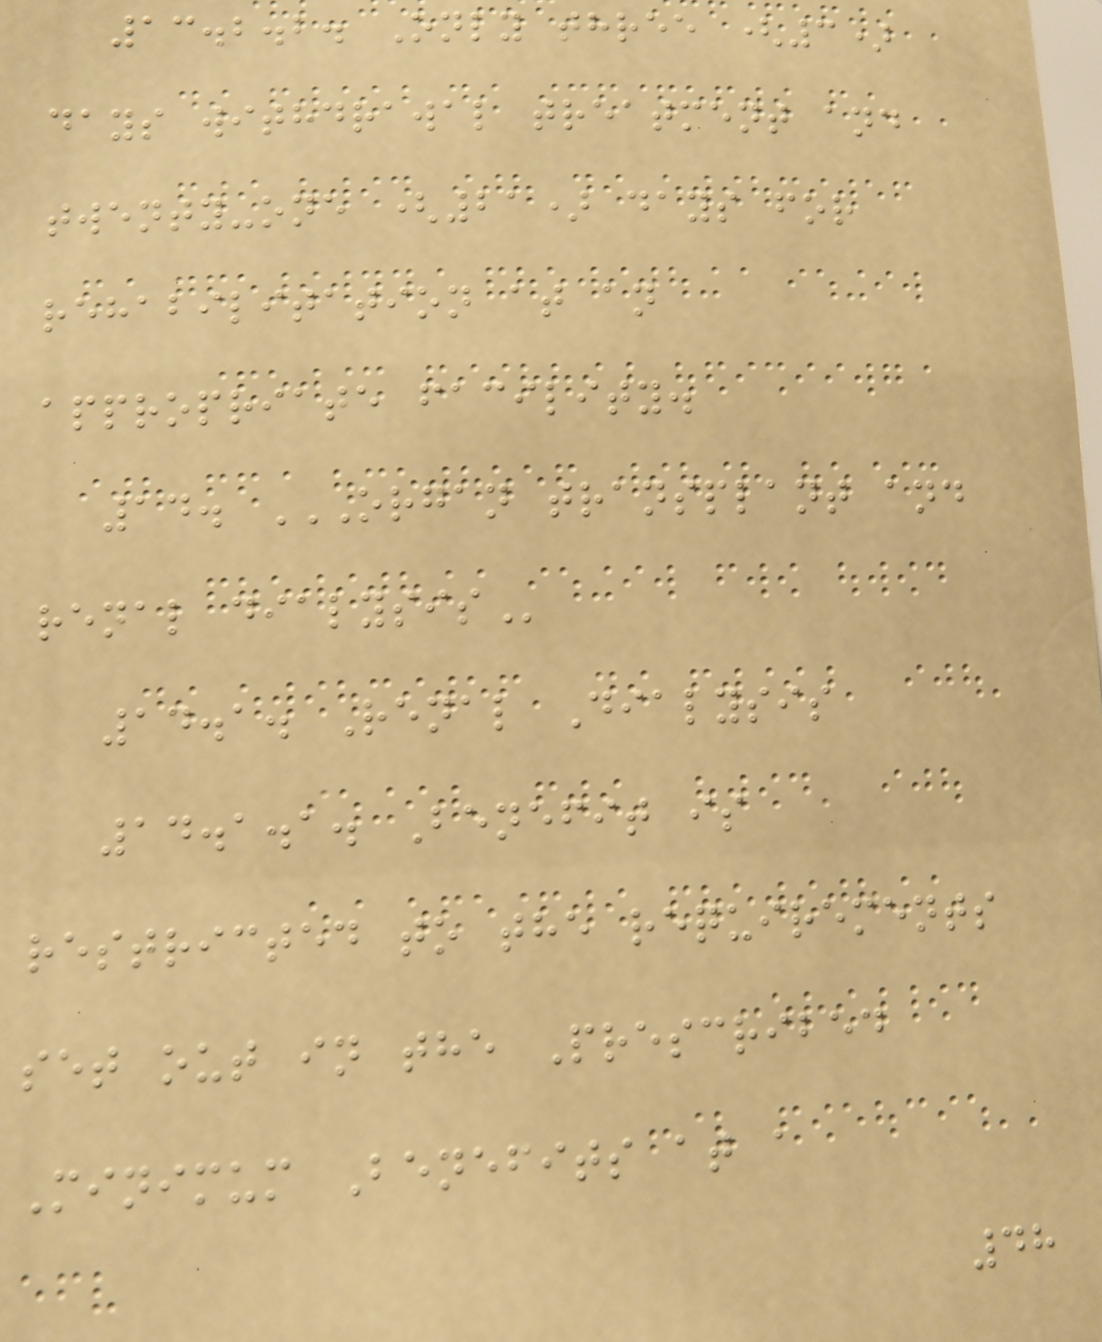13.2.2. Only three (3)
days withdrawal treatment and
twenty-one (21) days for
rehabilitation at an
appropriate facility.
14. ORGAN TRANSPLANT AND
RENAL DIALYSIS
14.1. Renal Dialysis
14.1.1. Benefit is
restricted to the requirements
set out in the Prescribed
Minimum Benefits at a
48
